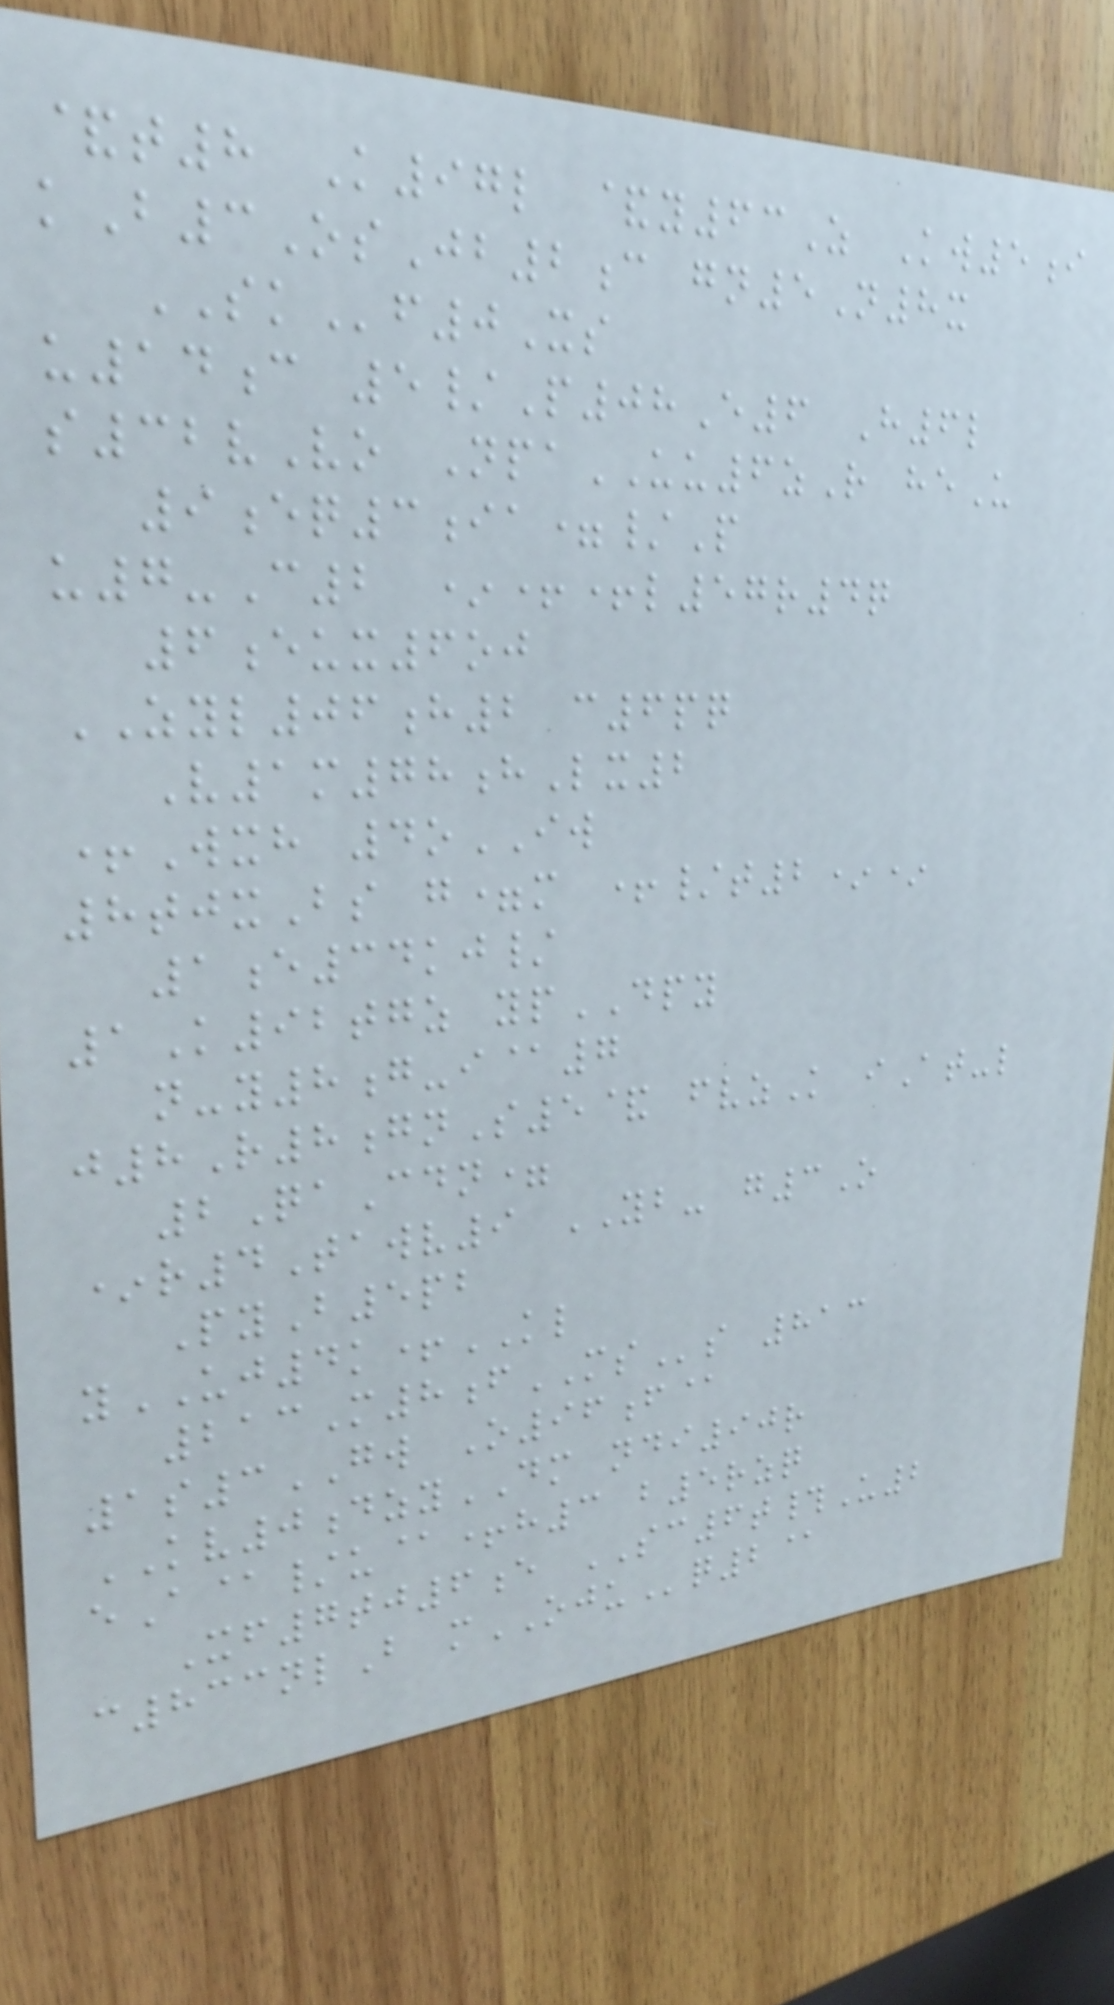&t8 K97l &y63Z Kw5i
kB3OsJb2c gn5N8x
SKf0Xs
u14c 5/P08E6 H6l
s32vVo NpaUU6zR heU
9eq3ia=/P
u7-C2 *++l57r4q
6eux6oj
ZYL06h2 c6pq
V1m78hLx2
+Wxh 4oIW
8tjxBs g=m +/t2**
1e34kj/
1K92tgz ypDPY
n-y8g-i@7
j8R8gnS5& fvzK iAt-l
2QaCdn=
*r4Tawv9 YB- g3O
PyB5pb
yUJ4k+KL
213M8fMSs 813
1s3GW O96f@
KV0dzyDM ndi90r
eA@/u@+h3 b5rzq
Xf7tj6e SC6t#U2
c833nlB mOJUq2@
